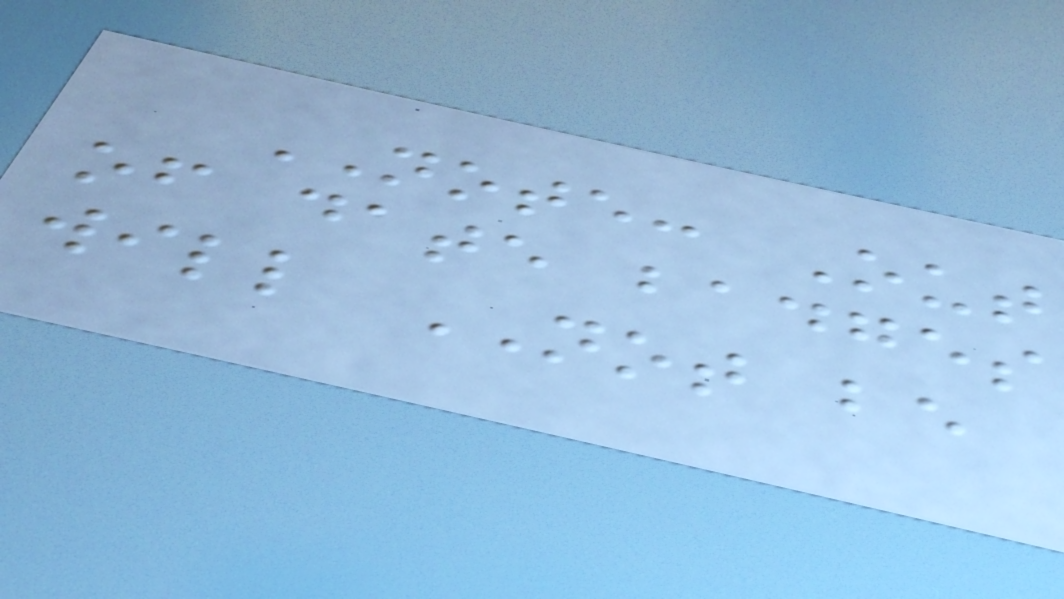NOTE: Out
of date badges
will NOT be
